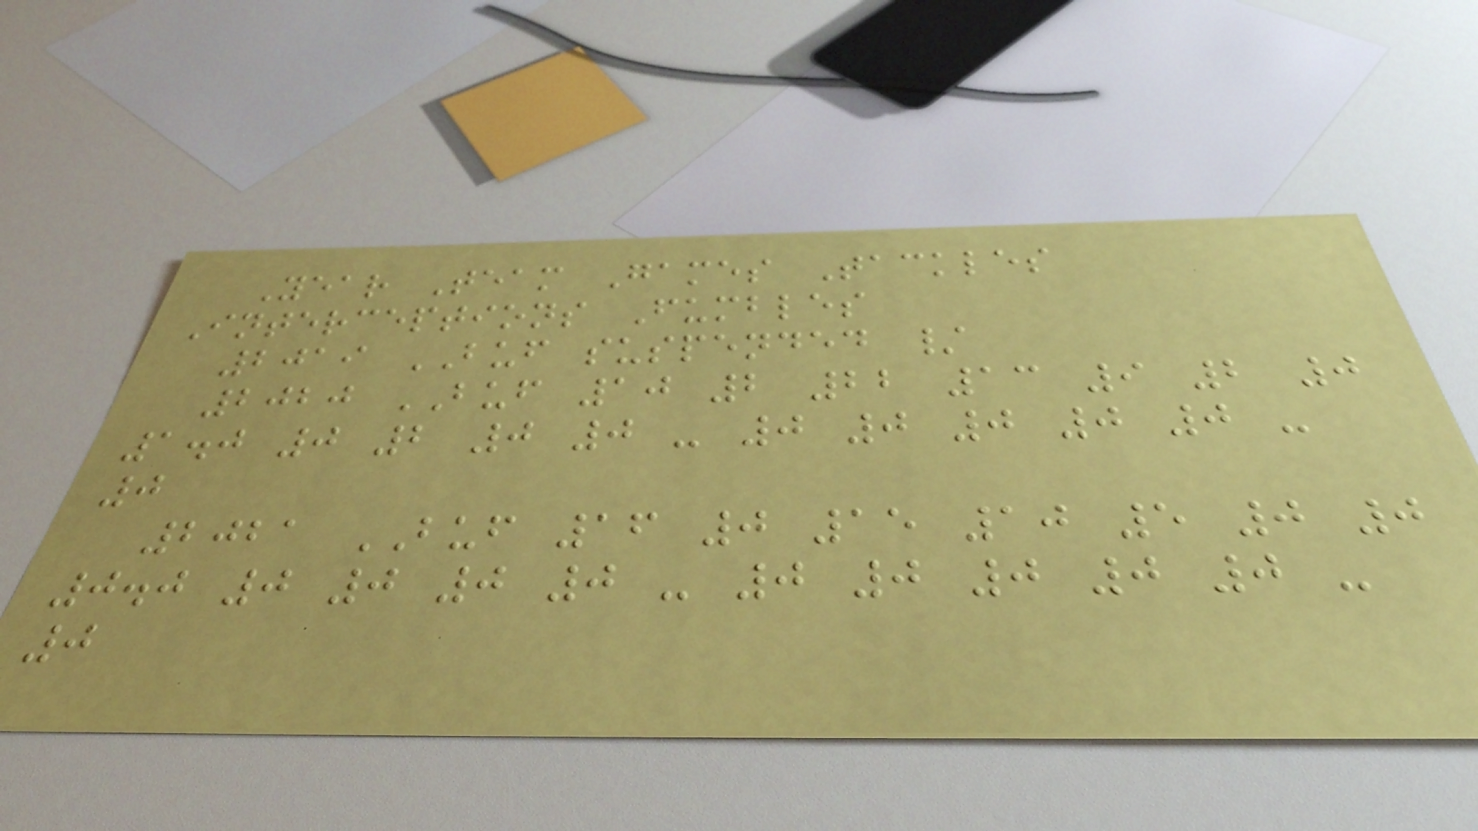Year Team Games Tackles
Interceptions Fumbles
2019 BUF suspended /
2020 BUF 10 2 22 13 9 2 0
1.0 0 2 0 0 - 0 0 0 0 0 -
0
2021 BUF 16 0 15 10 5 0 0
0.0 0 0 0 0 - 0 0 0 0 0 -
0
